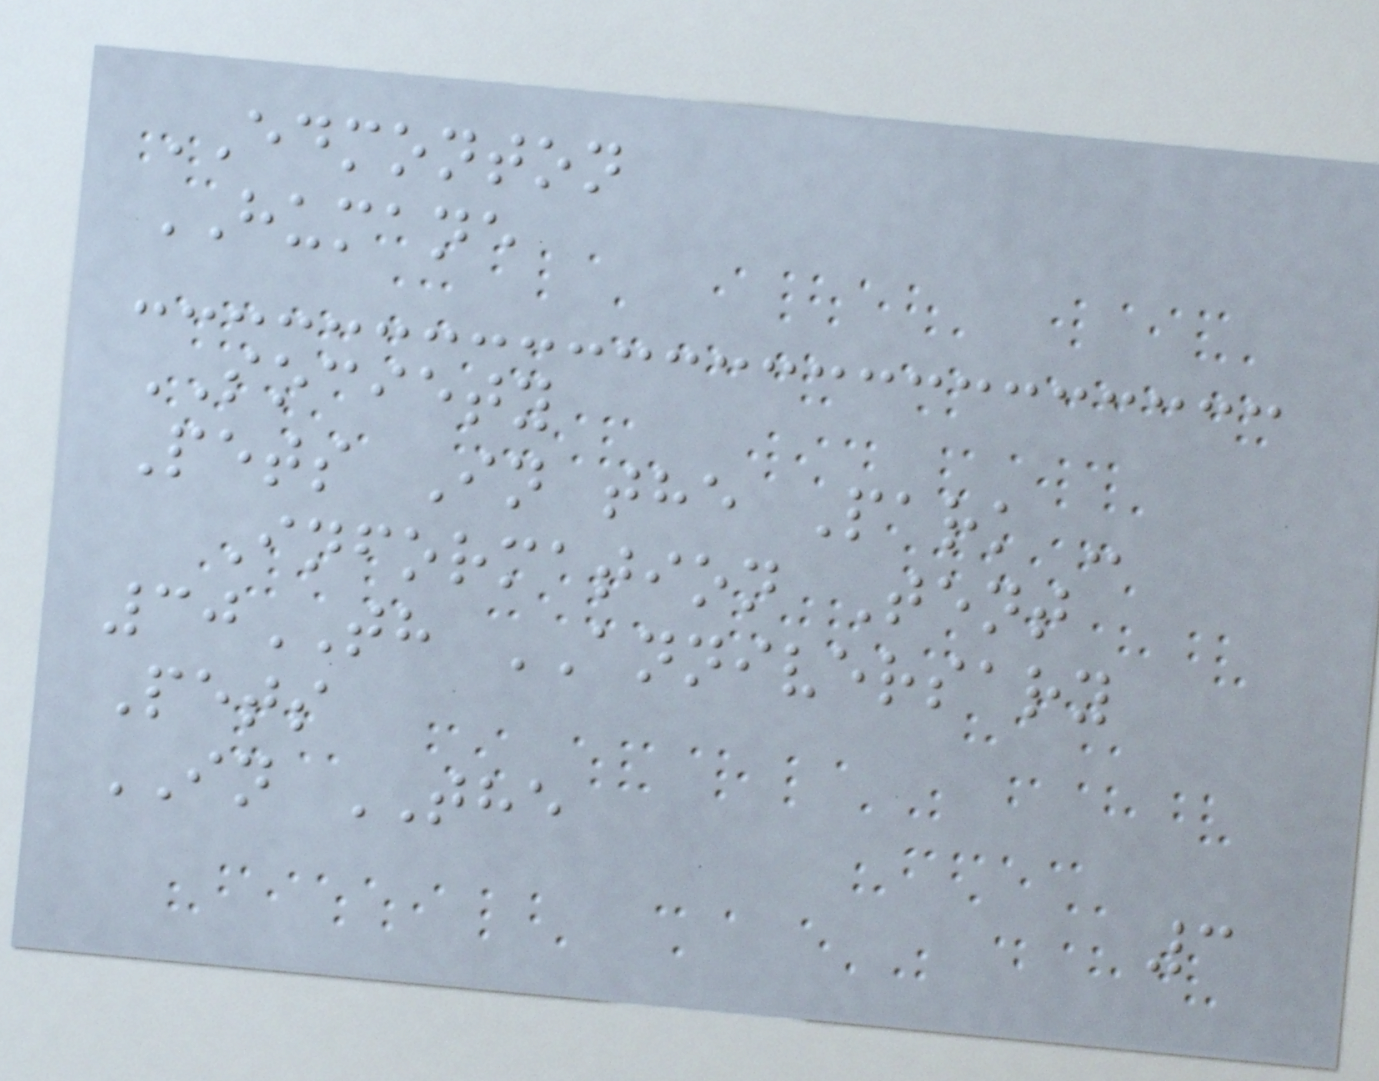EDMONTON
HUMANE
SOCIETY
Pets In the Park -
Information Tent
30TH ANNIVERSARY
Pets
IN THE
3
